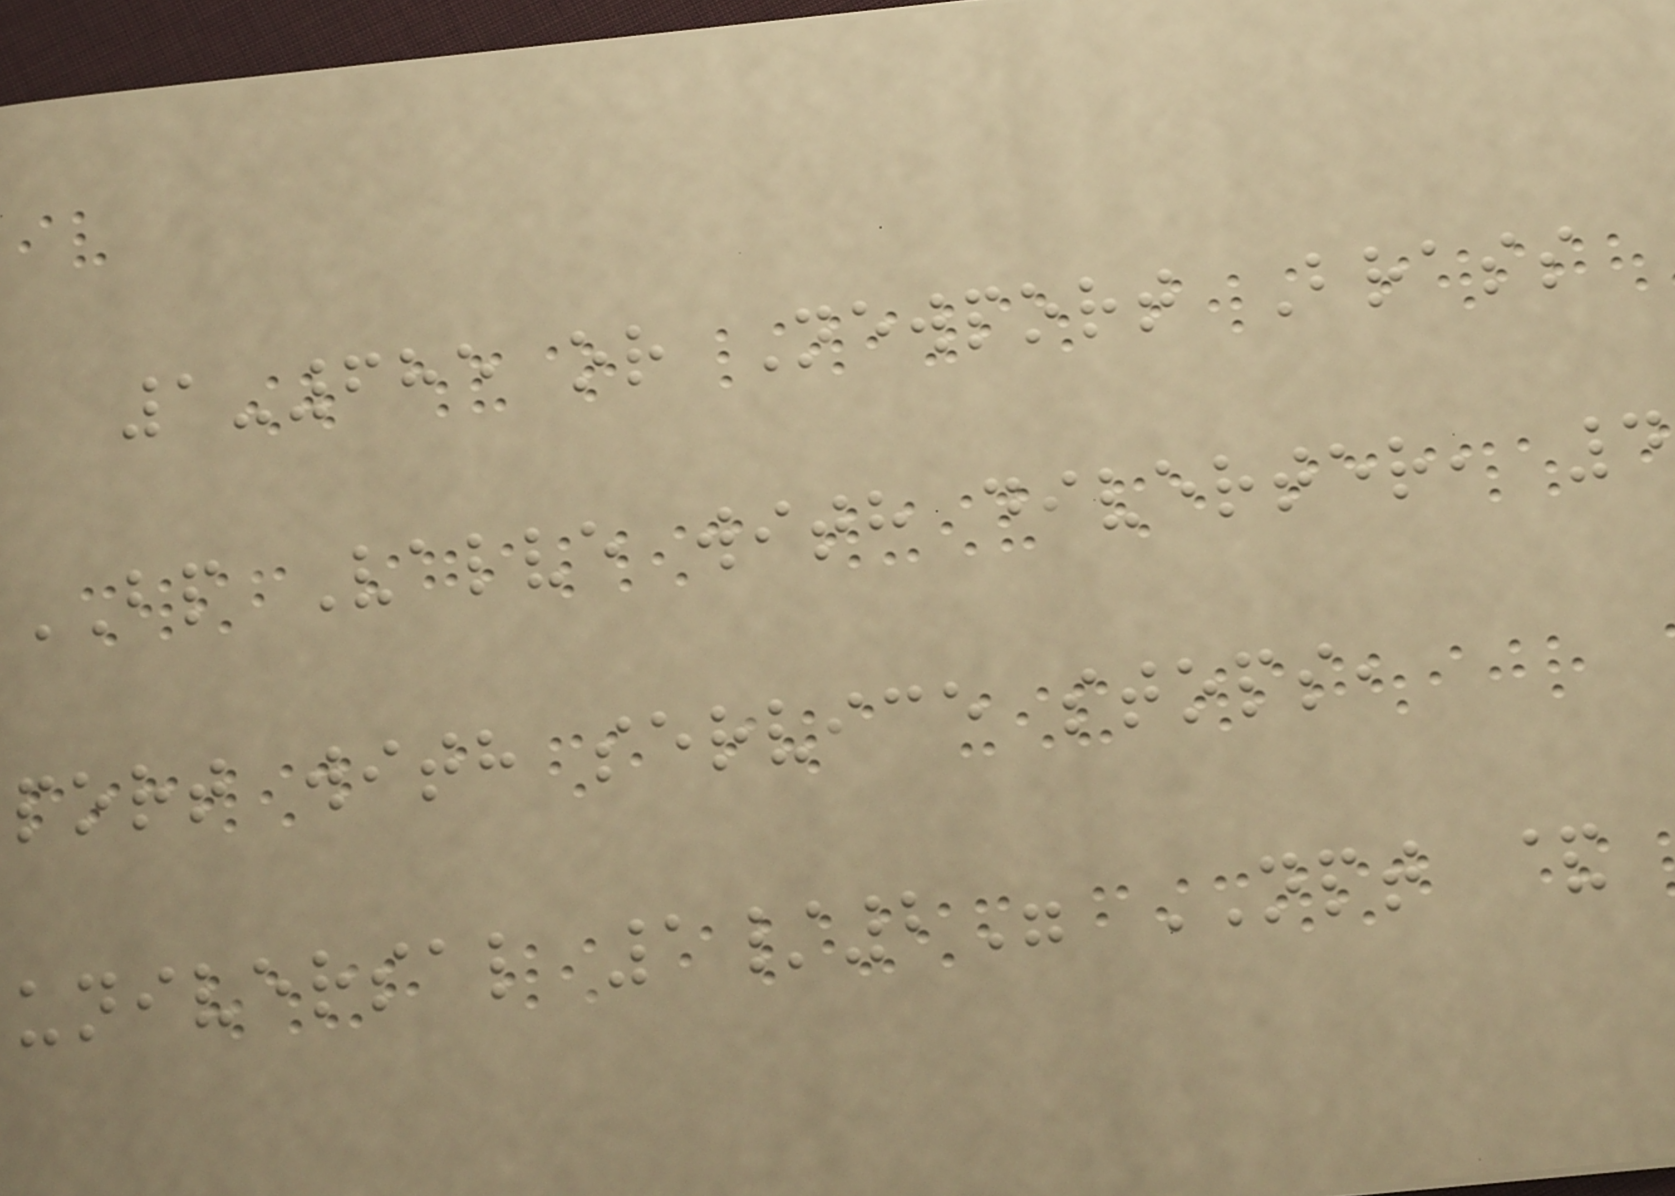1-685 or Newport Brass
BP Valve with diverter, 4
port with service stops,
universal 1/2" NPT &
